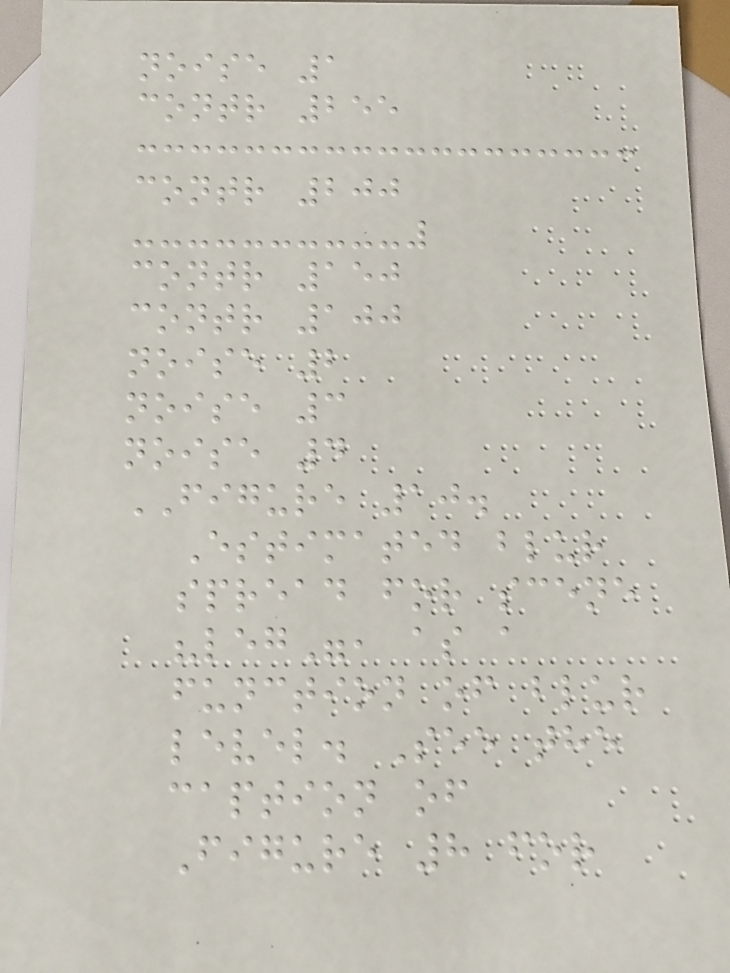noise 1
contr 255
contr 200
contr 150
contr 100
noise 2
noise 3
noise 4
FIGURE 10.
Estimated blur
spread for scene
"leg", as a
function of blur
level. See the
caption of
Figure 8 for
